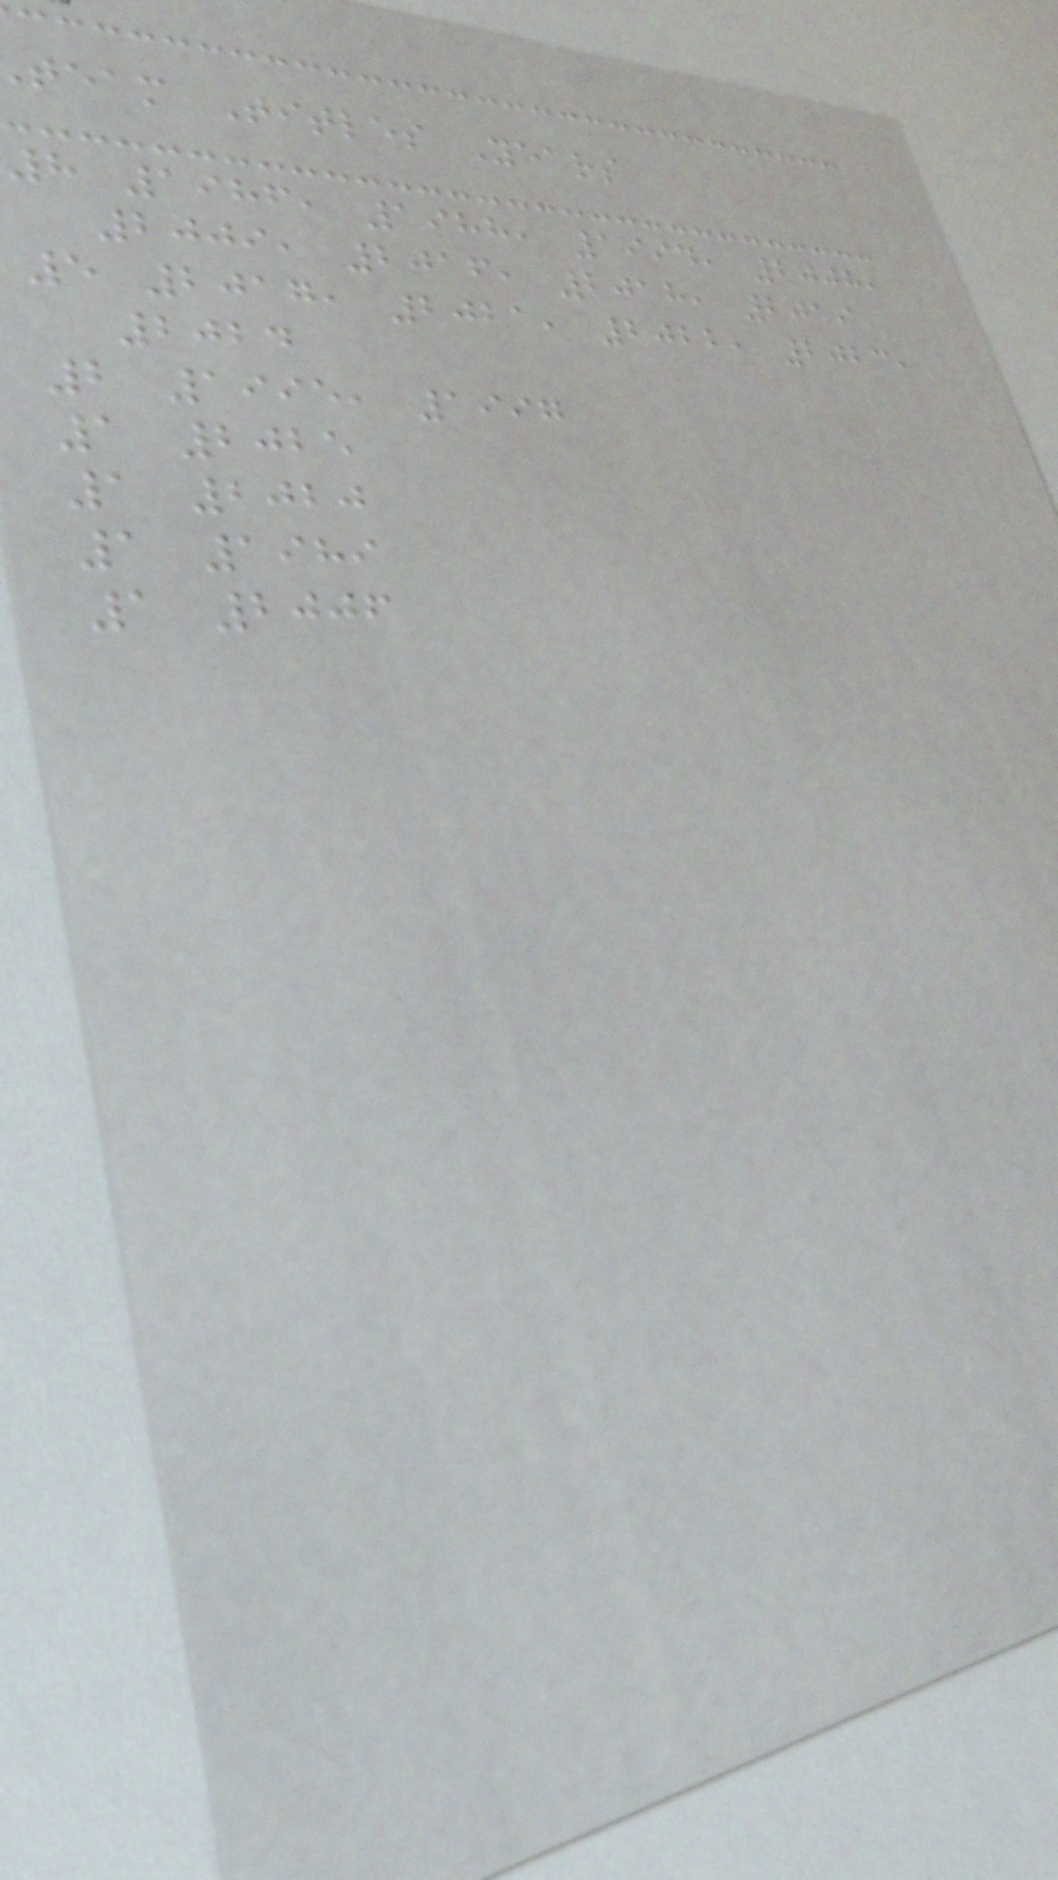team Titles Years
8 1986, 1988, 1994, 2008,
2009, 2016, 2018, 2019
5 2017, 2021, 2022, 2023,
2024
2 1995, 1997
1 2025
1 2020
1 1989
1 2006
